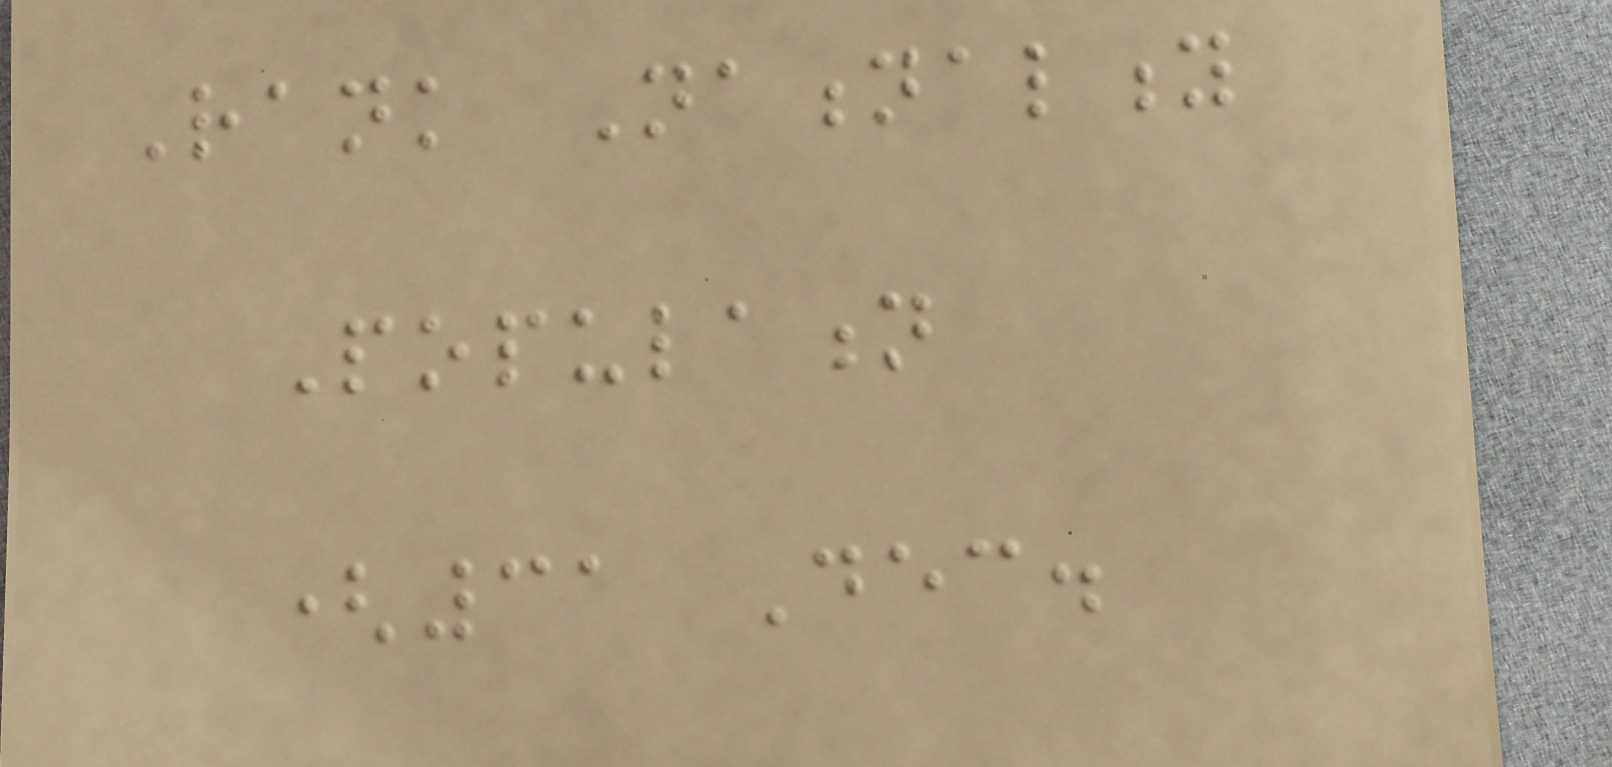Rank Nationality
Population
(31 Dec.
